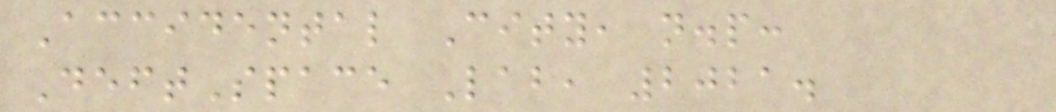Accidental City, n.p:
DeftSpace Lab, 2021.
